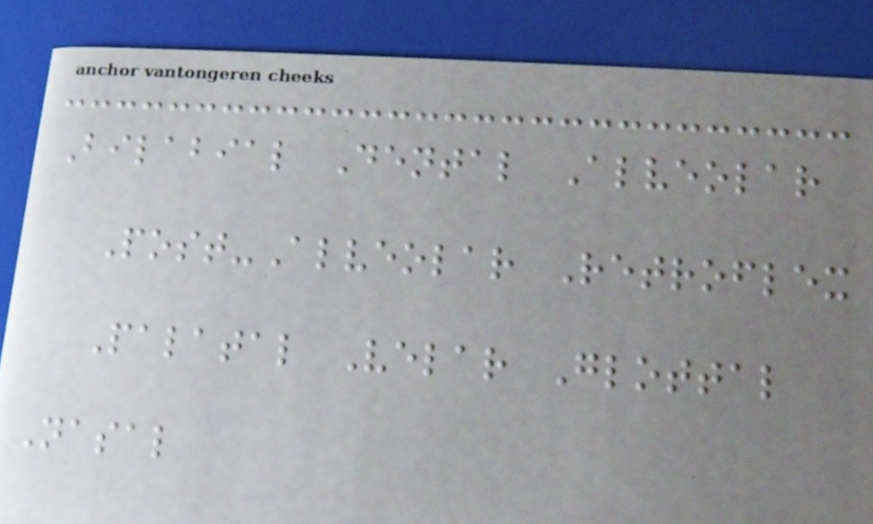Bilabial Dental Alveolar
Post-Alveolar Retroflex
Palatal Velar Glottal
Nasal
